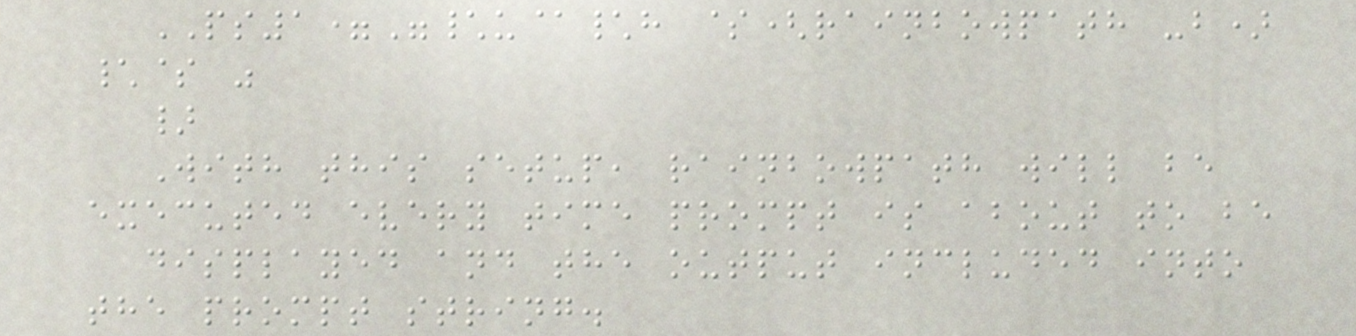PS1="\u@\h $(rainbowpath -b)
\$ "
}
With this setup, rainbowpath will be
executed every time prompt is about to be
displayed and the output included into
the prompt string.
